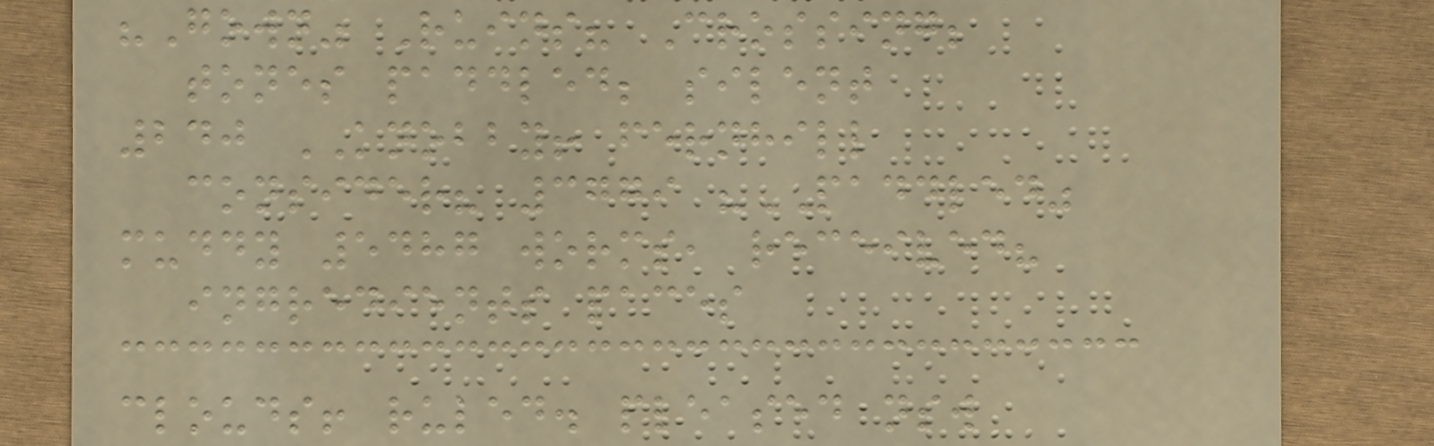"Gown" Ruins? Crossing;
tones paddled; silent
240 KNOBBY! fernhill
consider? 3779 "PADDLED"
muddy 5487 worms, received?
ingredients paces
clouds! ruled. pleased nsw
